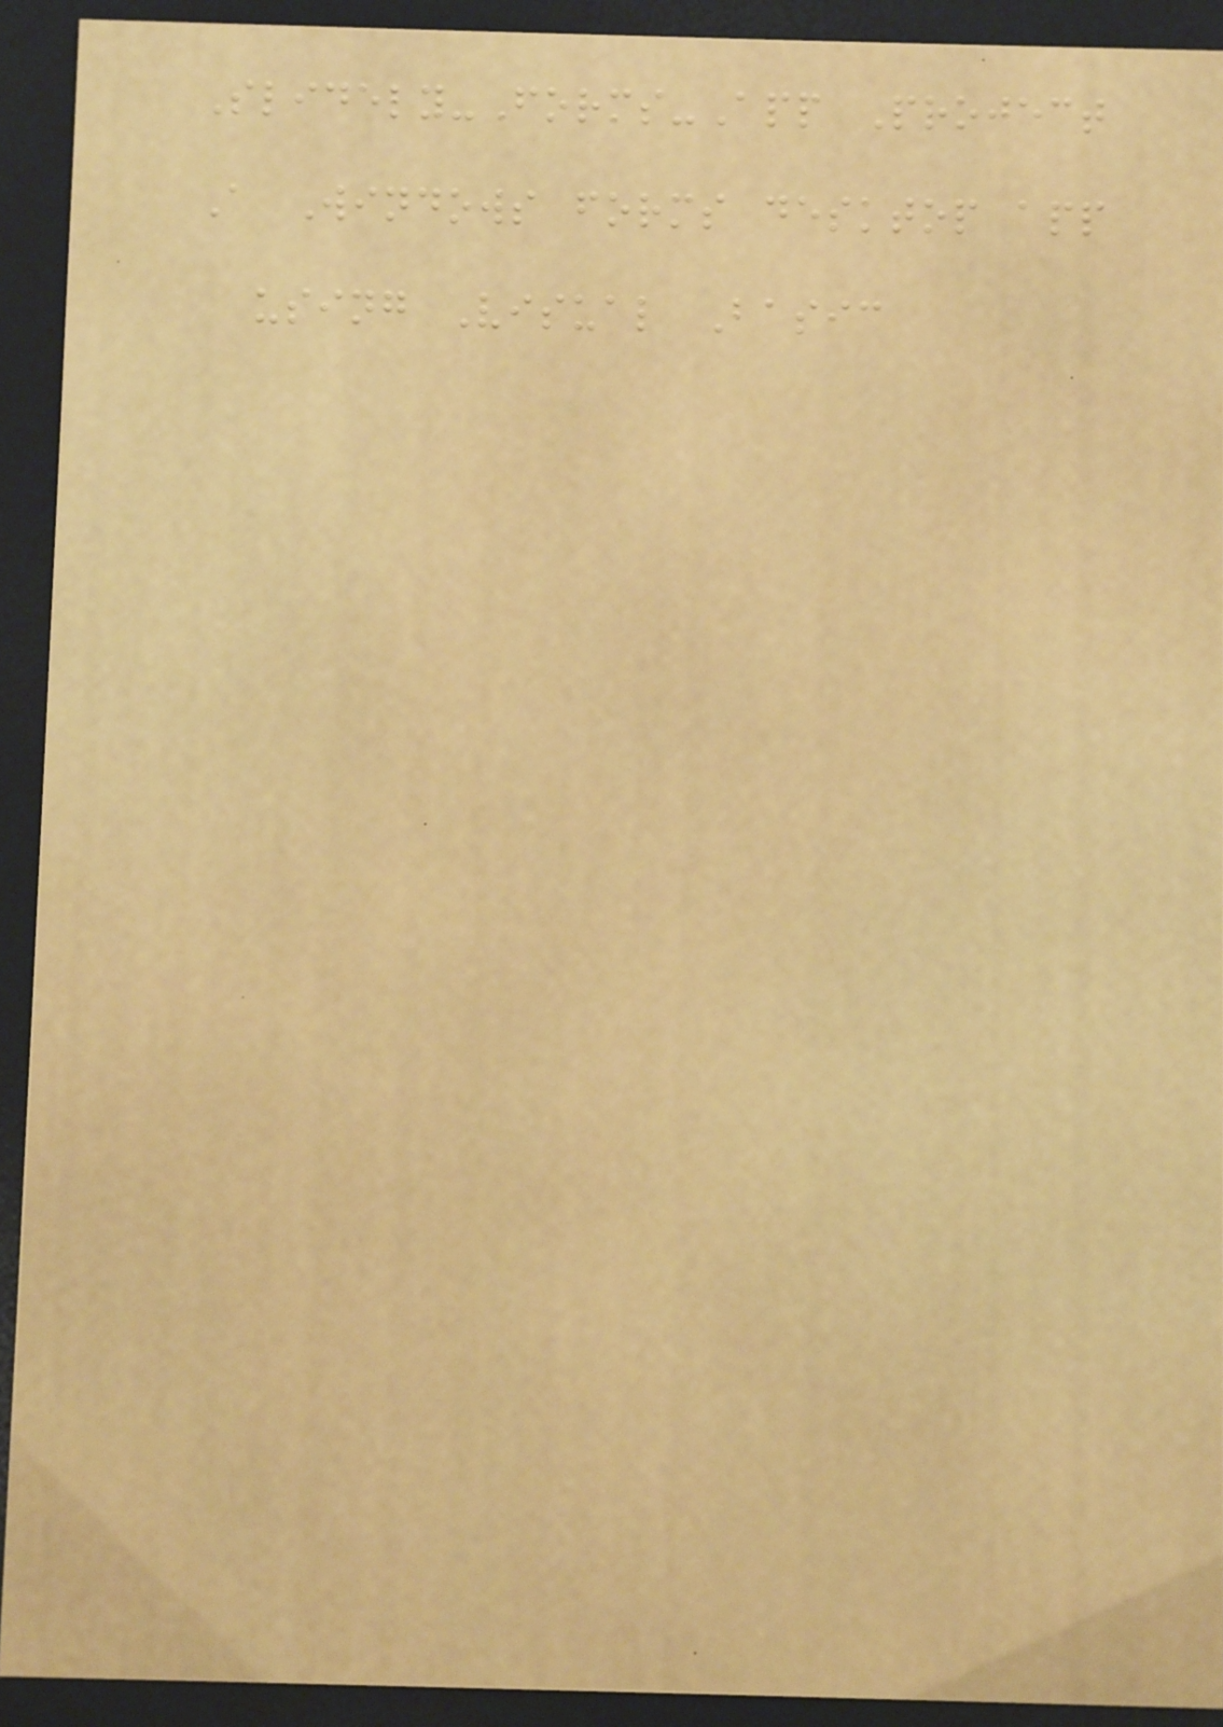Slidely-Forms-App Project
A Windows forms desktop app
using Visual Basic
